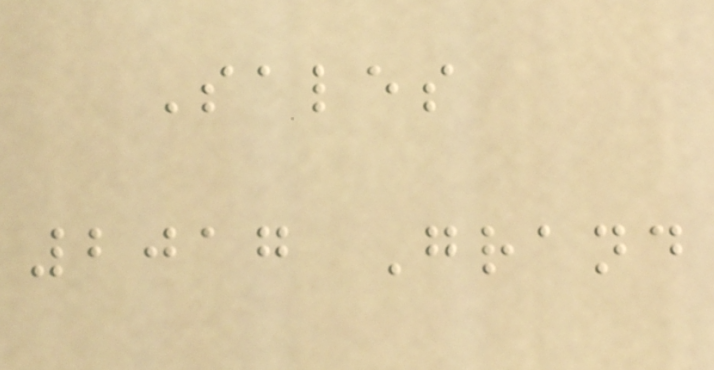Sales
2017 Grand
